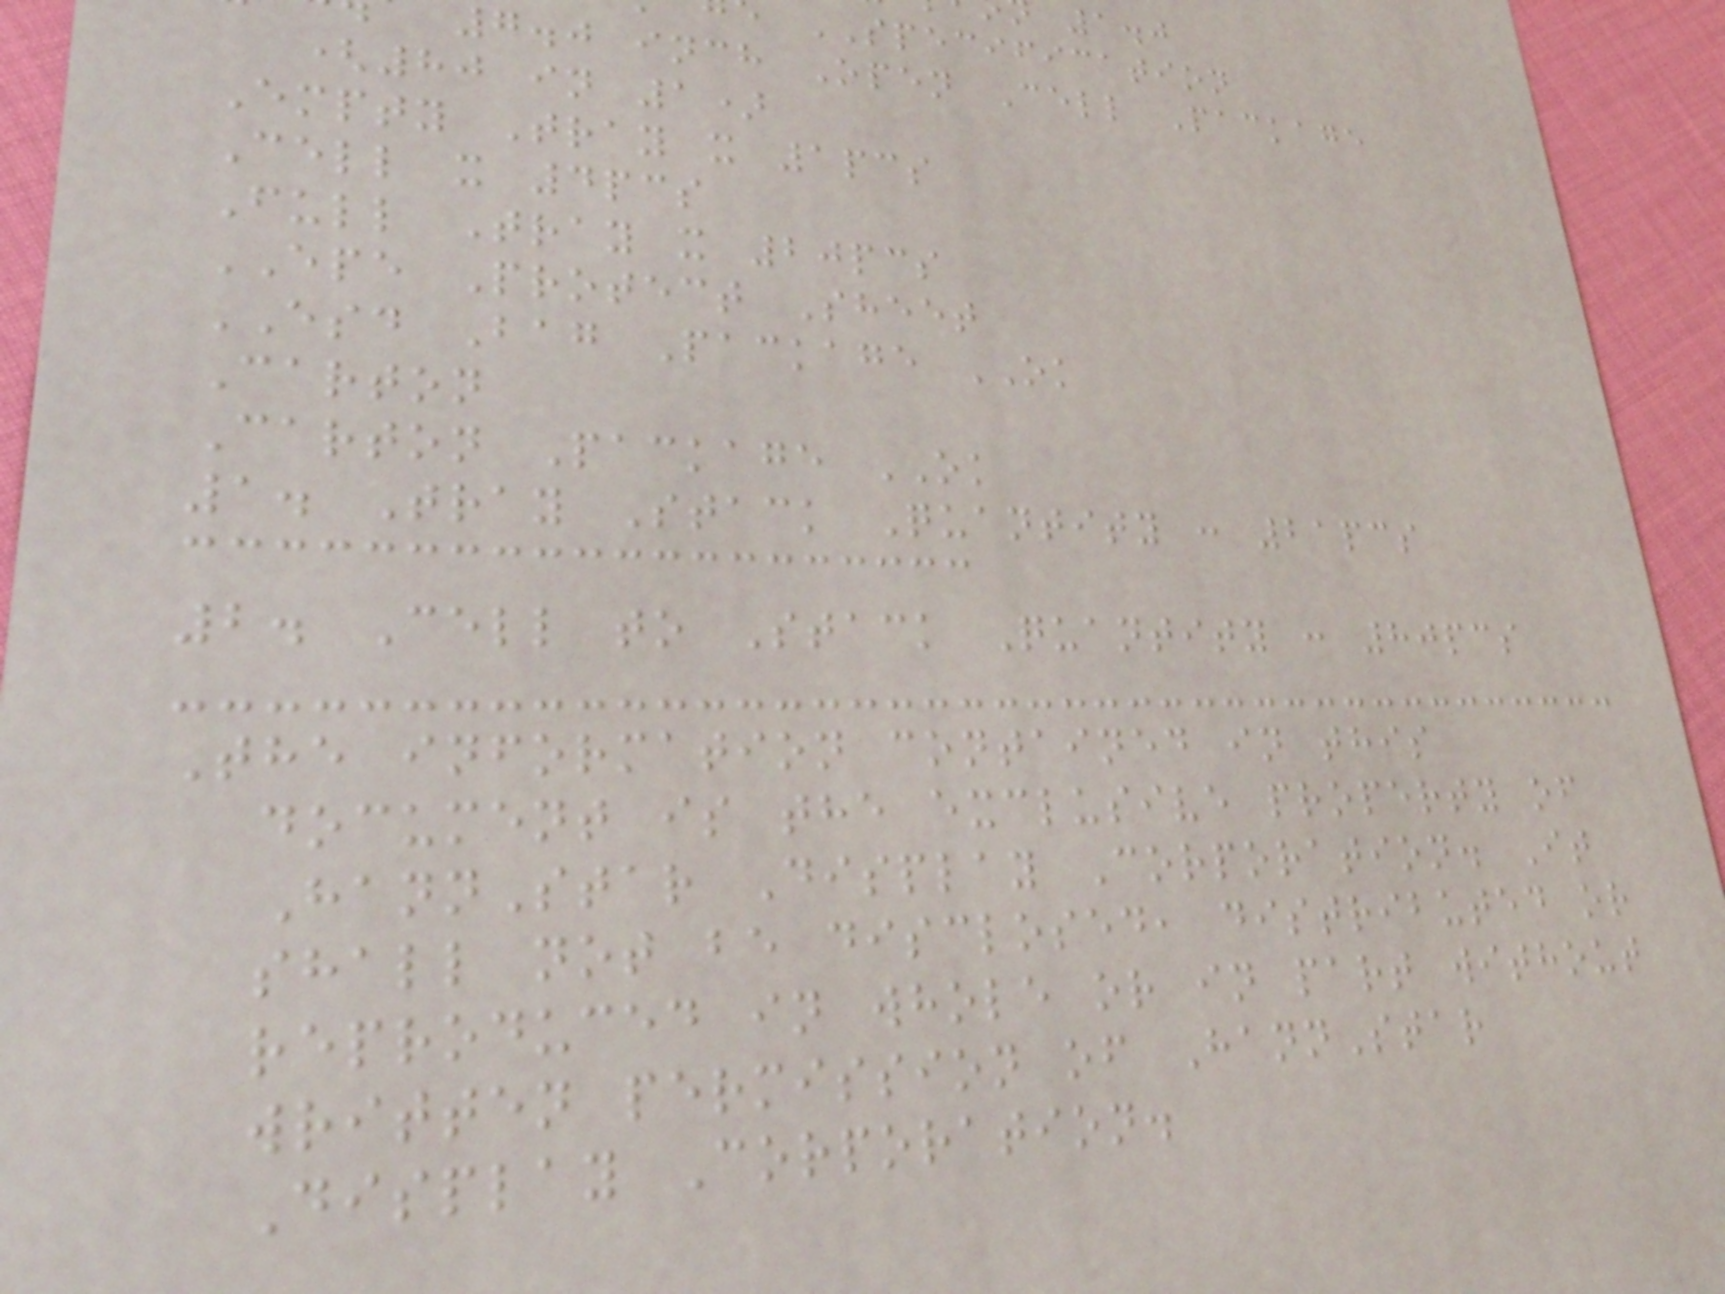SPECIFICATION
7.0 inch Open Cell Package
(80 in 1)
Empty Tray x 1pcs
Cell x 4pcs
Full Tray x 20pcs
EPE Protect Sheet
ESD Bag Package OK
Carton
Carton Package OK
1. Tray Stack Quantity : 21pcs
2. Cell to Stack Quantity : 80pcs
The information contained in this
document is the exclusive property of
HannStar Display Corporation. It
shall not be disclosed, distributed or
reproduced in whole or in part without
written permission of HannStar
Display Corporation.
